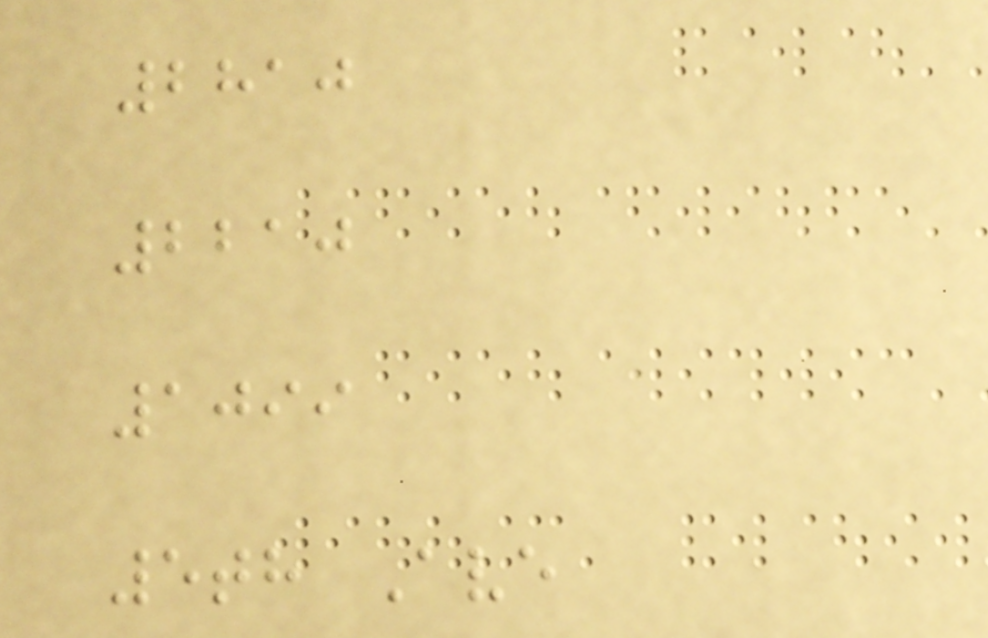2810
2210
1099
5th Ave
